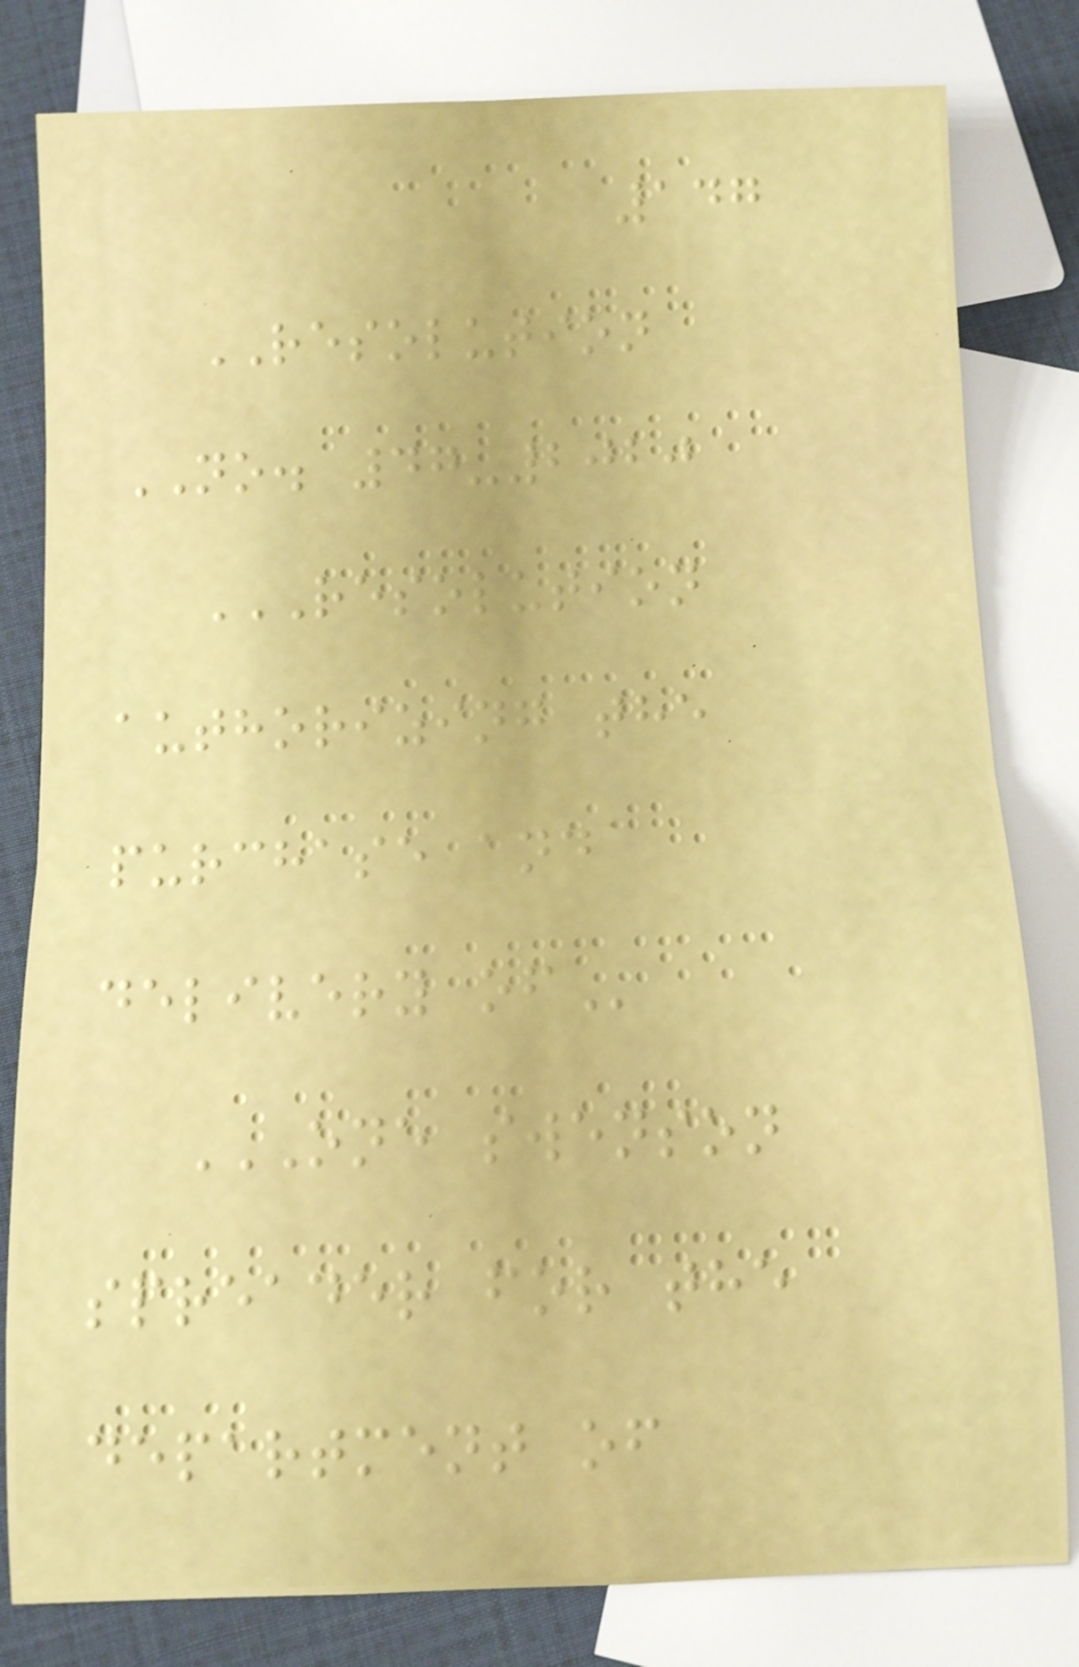147
RESOLUTION
NO. 47-2020
RESOLUTION
AUTHORIZING THE
PURCHASE AND
DELIVERY OF
ONE SWENSON
SPREADER FOR THE
DEPARTMENT OF
